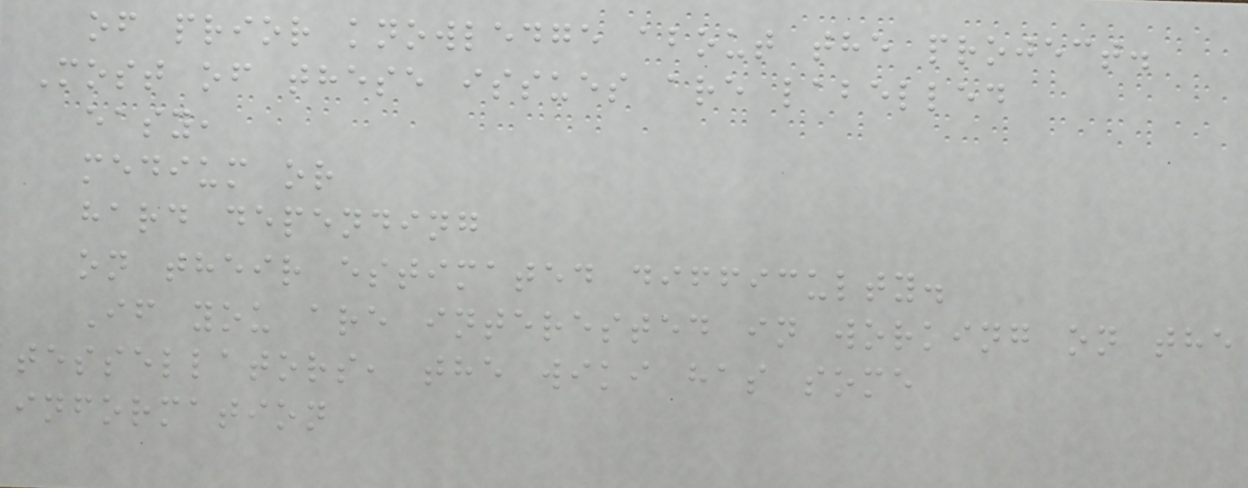of prior knowledge about the project.
Most of these issues are labelled
easy,
medium or
hard depending
on their estimated difficulty.
If you are interested in working on the
tessellators, the wiki has some
information
